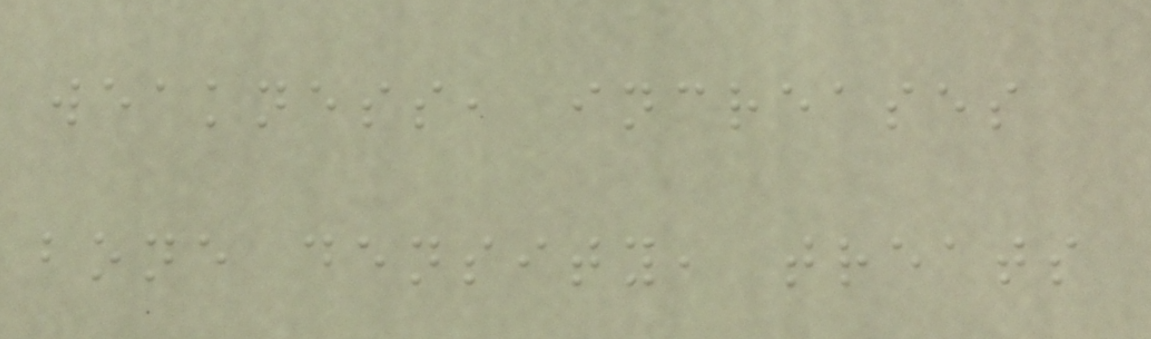weakness, increases
bone density, treats
